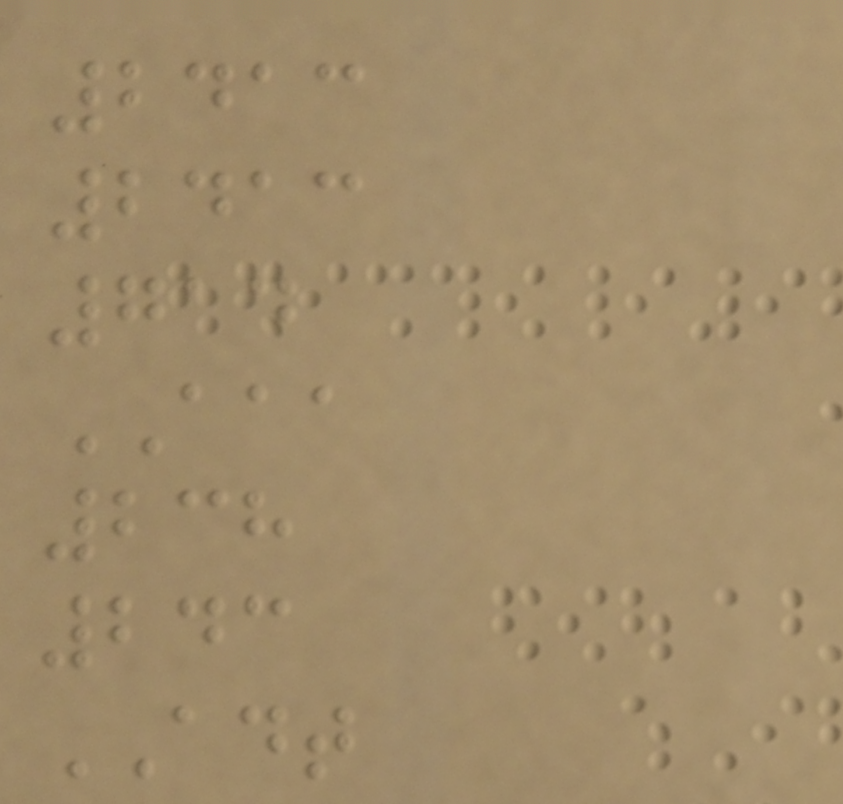2413
2413
714
AAA
238
243
ADT
